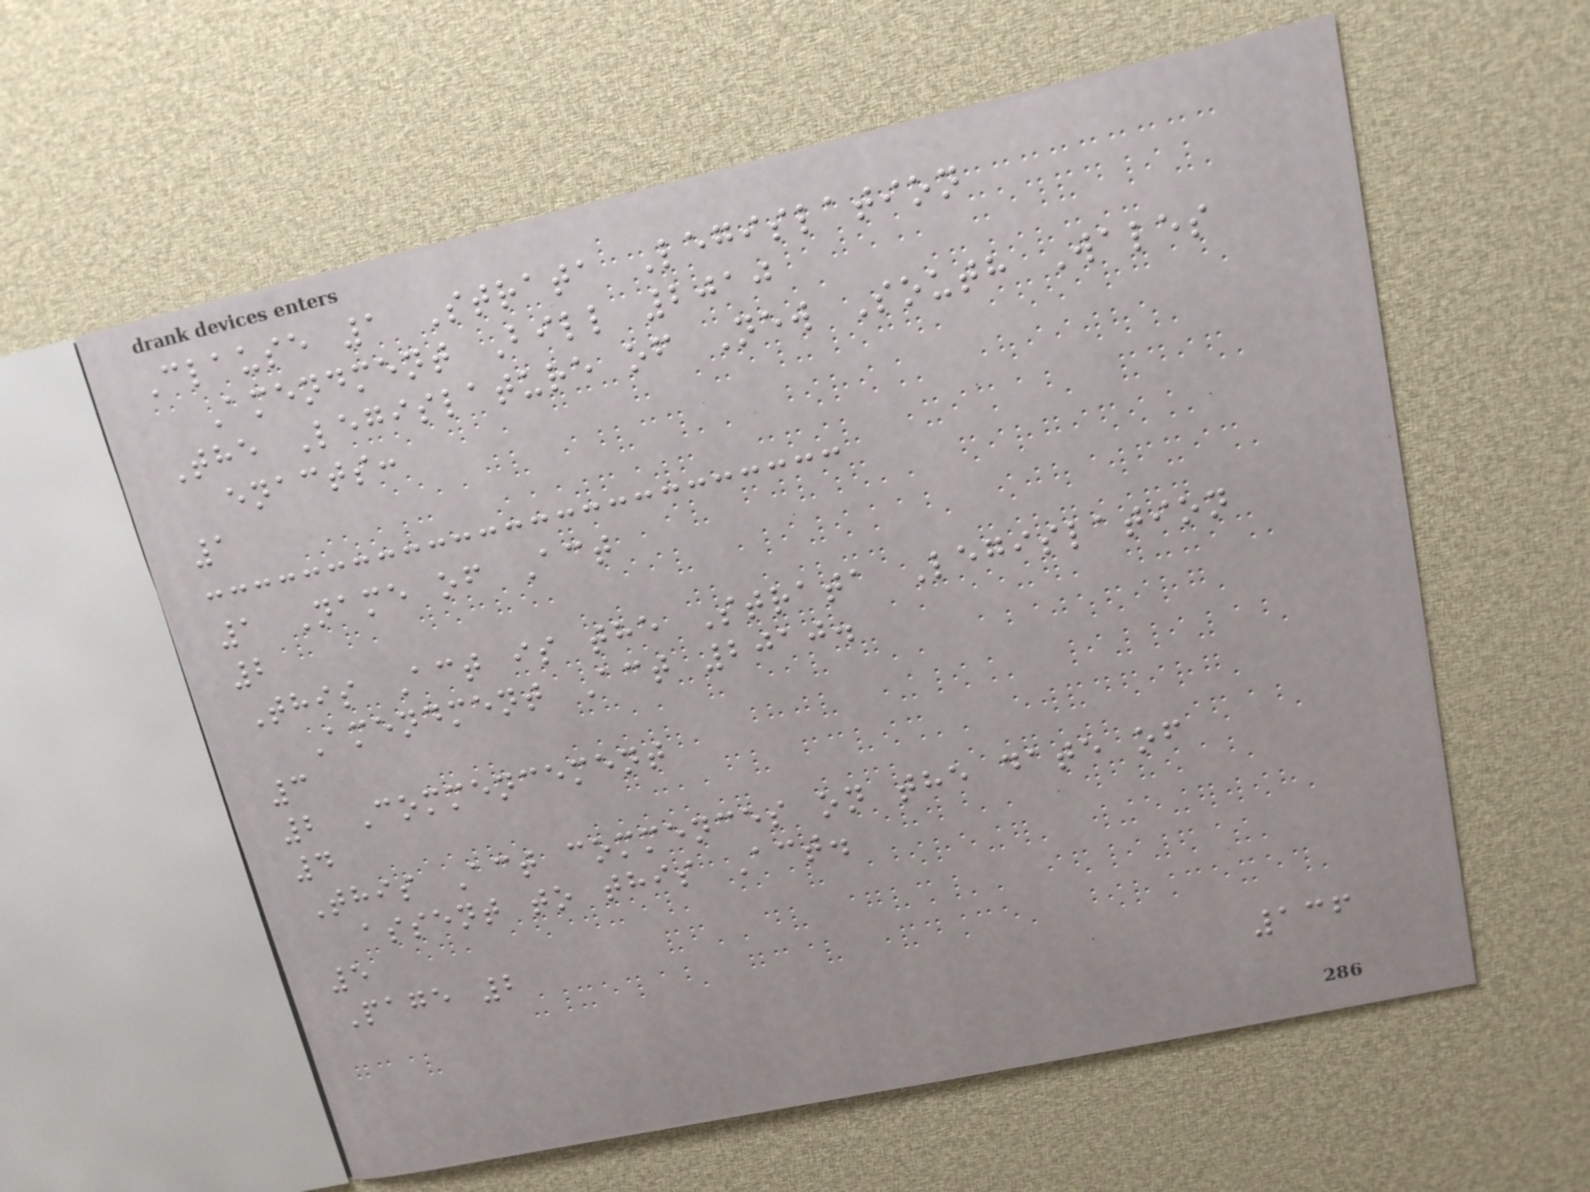Clause 1 Strata Legislation
Amendment Bill 2010
The Legislature of New South Wales
enacts:
1
1 Name of Act
2
This Act is the Strata Legislation
Amendment Act 2010.
3
2 Commencement
4
This Act commences on the date of
assent to this Act.
5
Page 2
136
